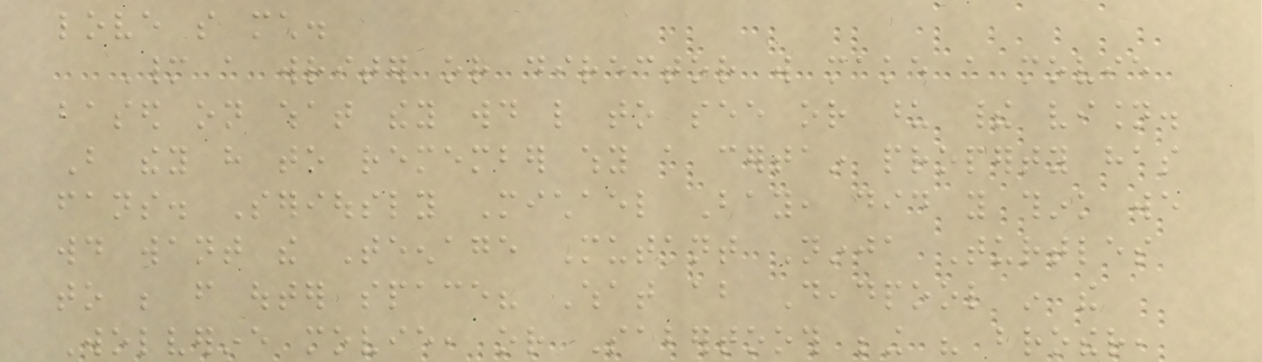love so much.
Many a writer or director will make a movie
based on what they would like to see or upon their vision.
But they have to remember why a certain property has
fans. Seriously Michael Bay, did you think we
would want the Teenage Mutant Ninja Turtles
to be from outer space? What about Deadpool in the
Wolverine movie, or Sabertooth being his brother,
